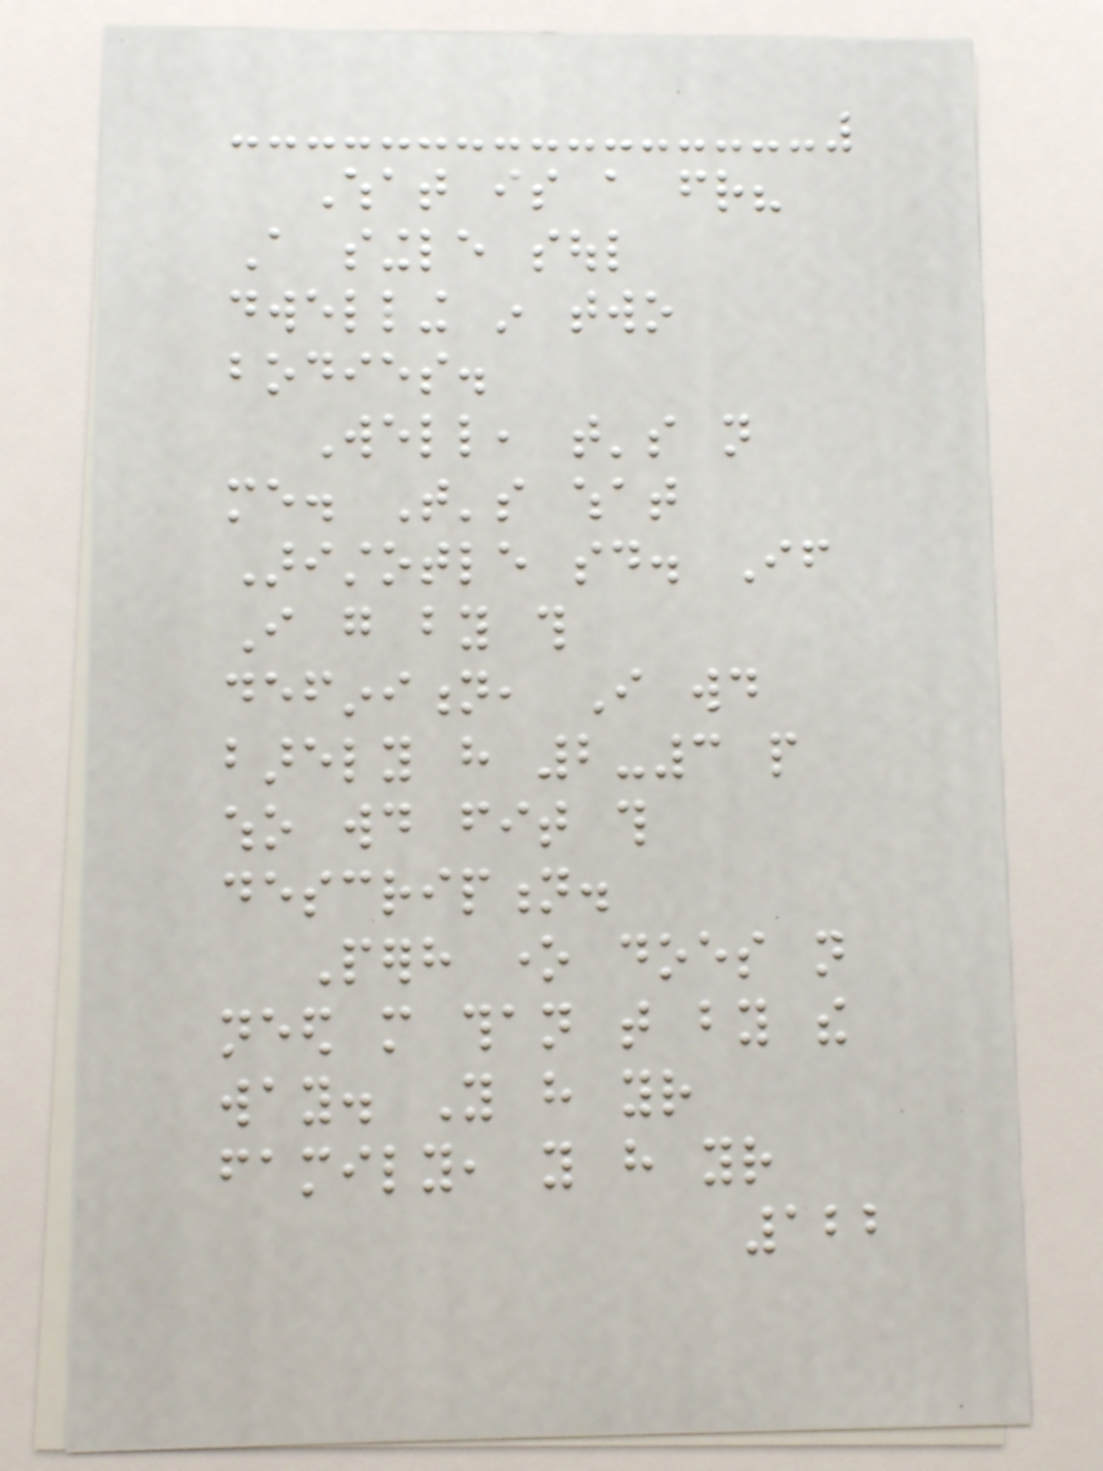What is a friend?
A single soul
dwelling in two
bodies.
Well, that's not
me. That's what
Aristotle said. If
I go by this
definition, I would
barely have 2-3 people
who would fit this
description.
Perhaps one does not
need more than that by the
way. You have your
family, you have your
122
